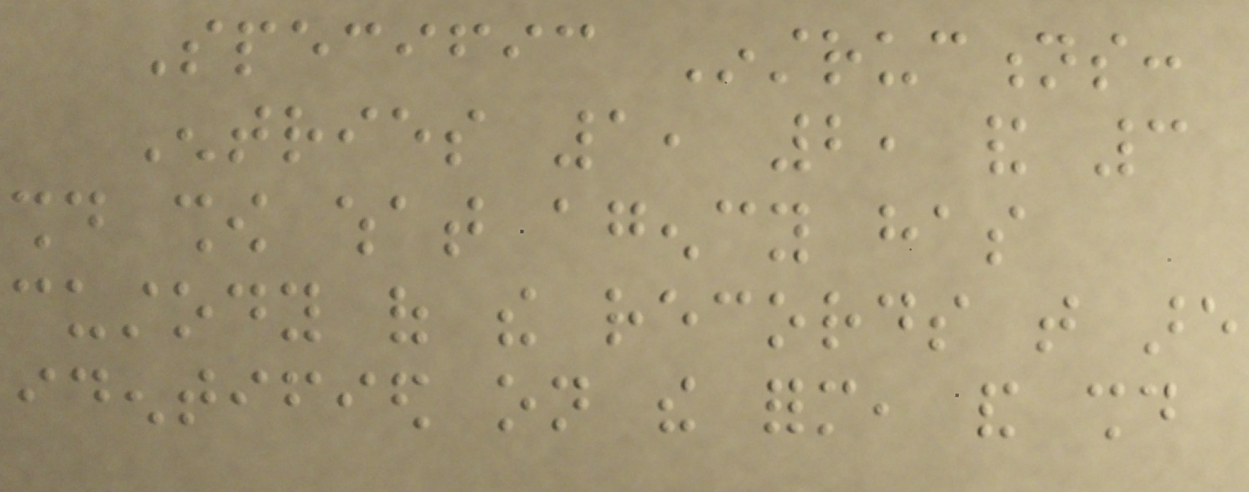Specific Instructions:
Entries 1, 2, and 3
should show what agency has
custody of the records that are
identified on the form, and should
